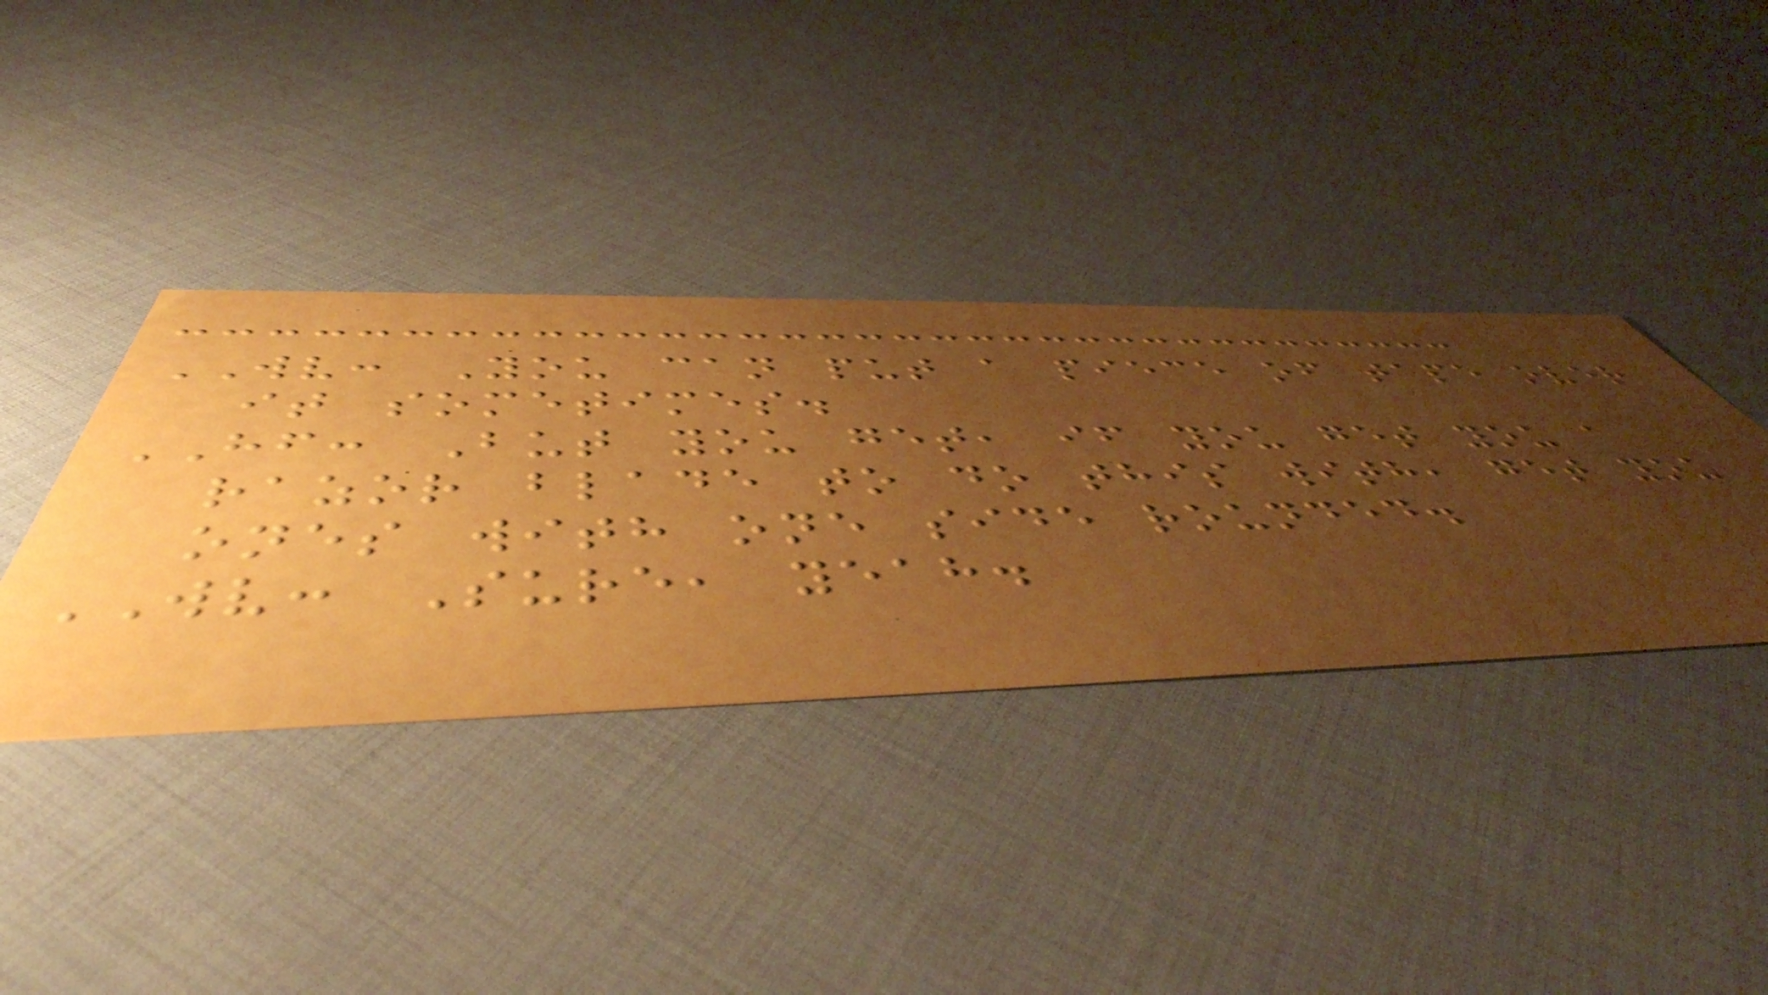WV: You can put a piece of tape over
it sometimes.
HF: But you get, if you get you a
razor blade to do this with, get you
ones with one side rounded.
WV: Sure, yeah.
